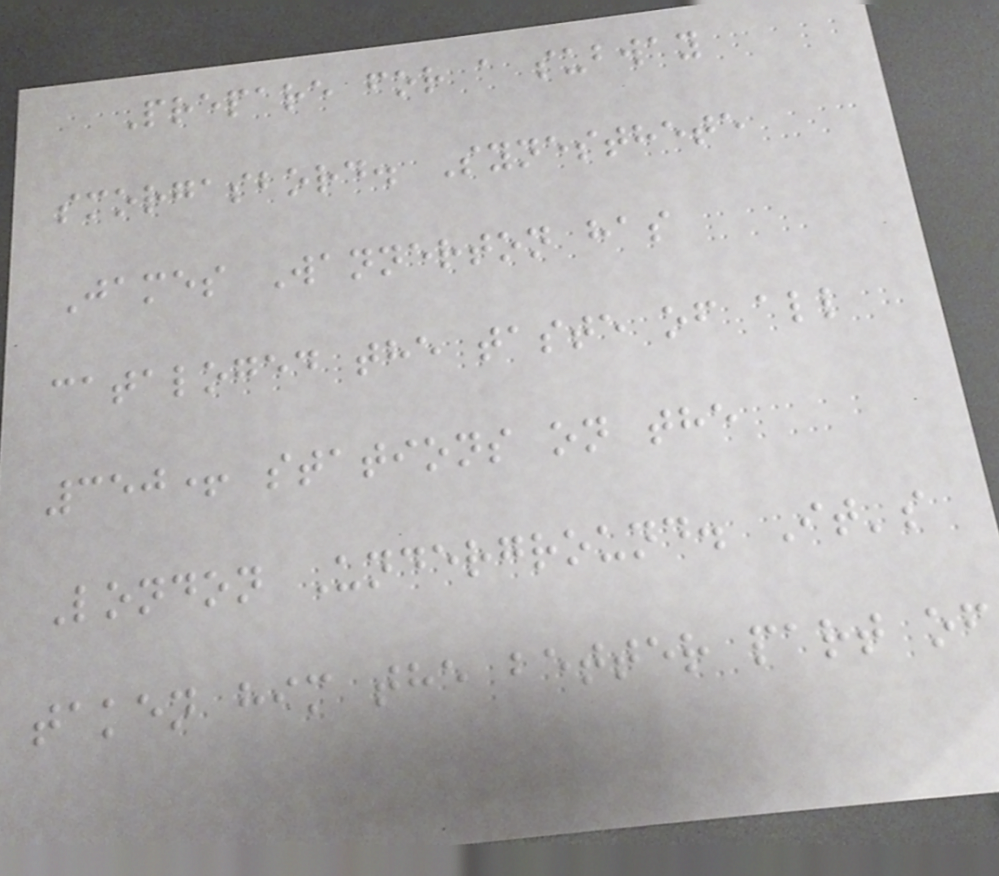Prepare for a subway
smorgasbord. Synesthete
James Wannerton has
cataloged the taste of all
350+ stations on the
London Underground. It's
taken him the better part of
